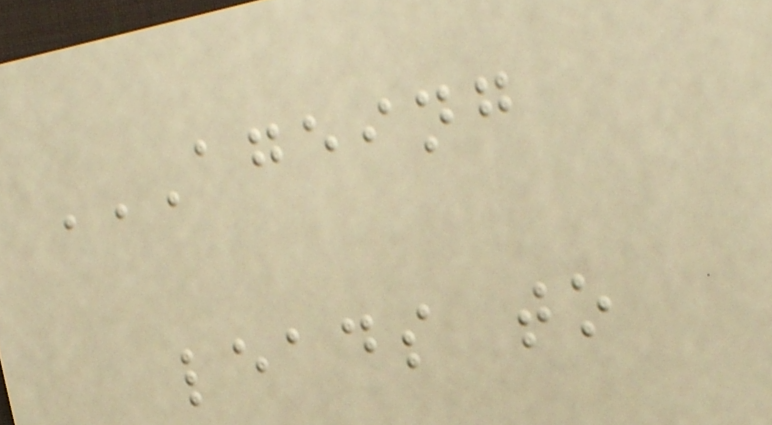AGEING
LEADS TO
